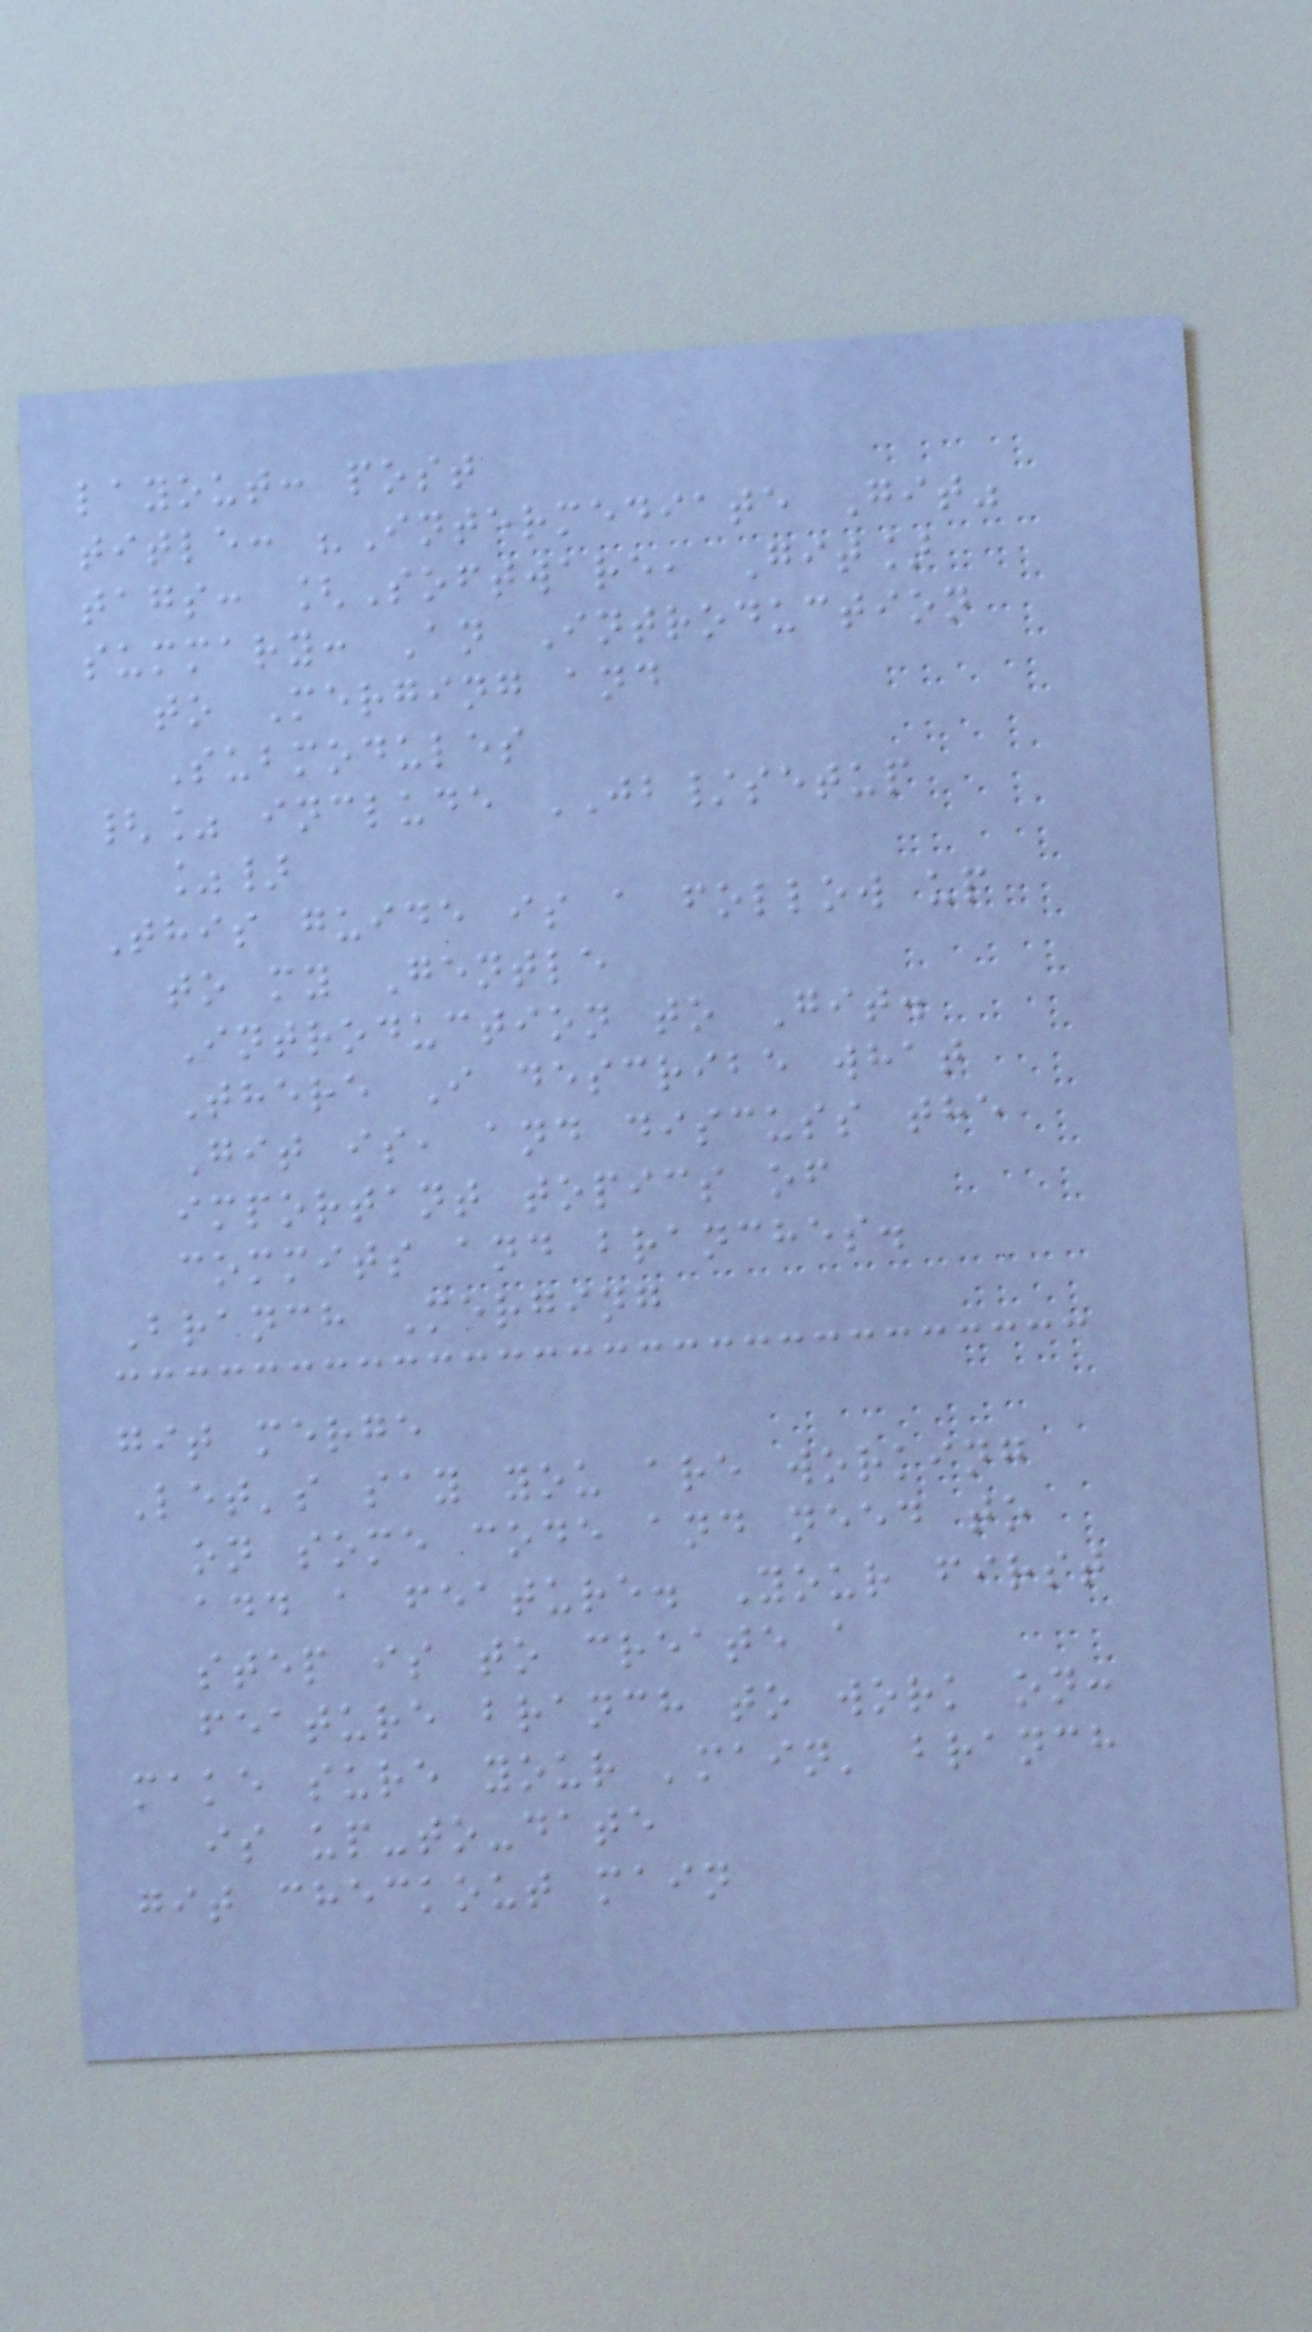layout: post
title: "Intermediate Git"
tags: [Software, Git]
summary: An Introduction
to Merging and
Submodules
{% include JB/setup
%}
This guide is a follow up
to my Gentle
Introduction to Git.
There I describe what
Git is, and discuss the
important topics of
commits and branches.
Branch Merging
git merge
Let's say you are working
on some code and need to
add a feature. Your first
step is to create a
feature branch to work on:
make sure your 'main' branch
is up-to-date
git checkout main
